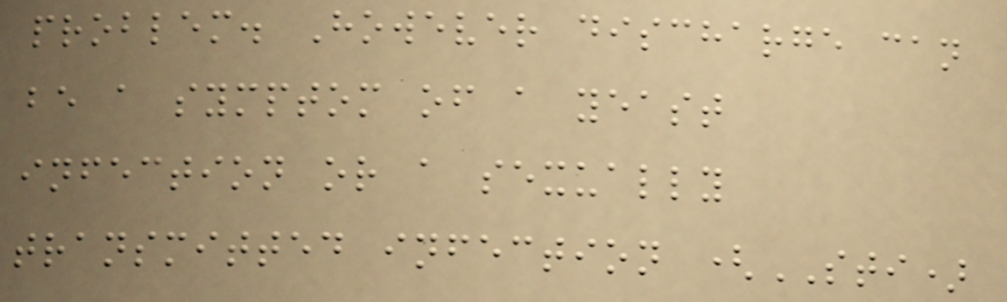problem. However discharge can
be a symptom of a yeast
infection or a sexually
transmitted infection (STI)
